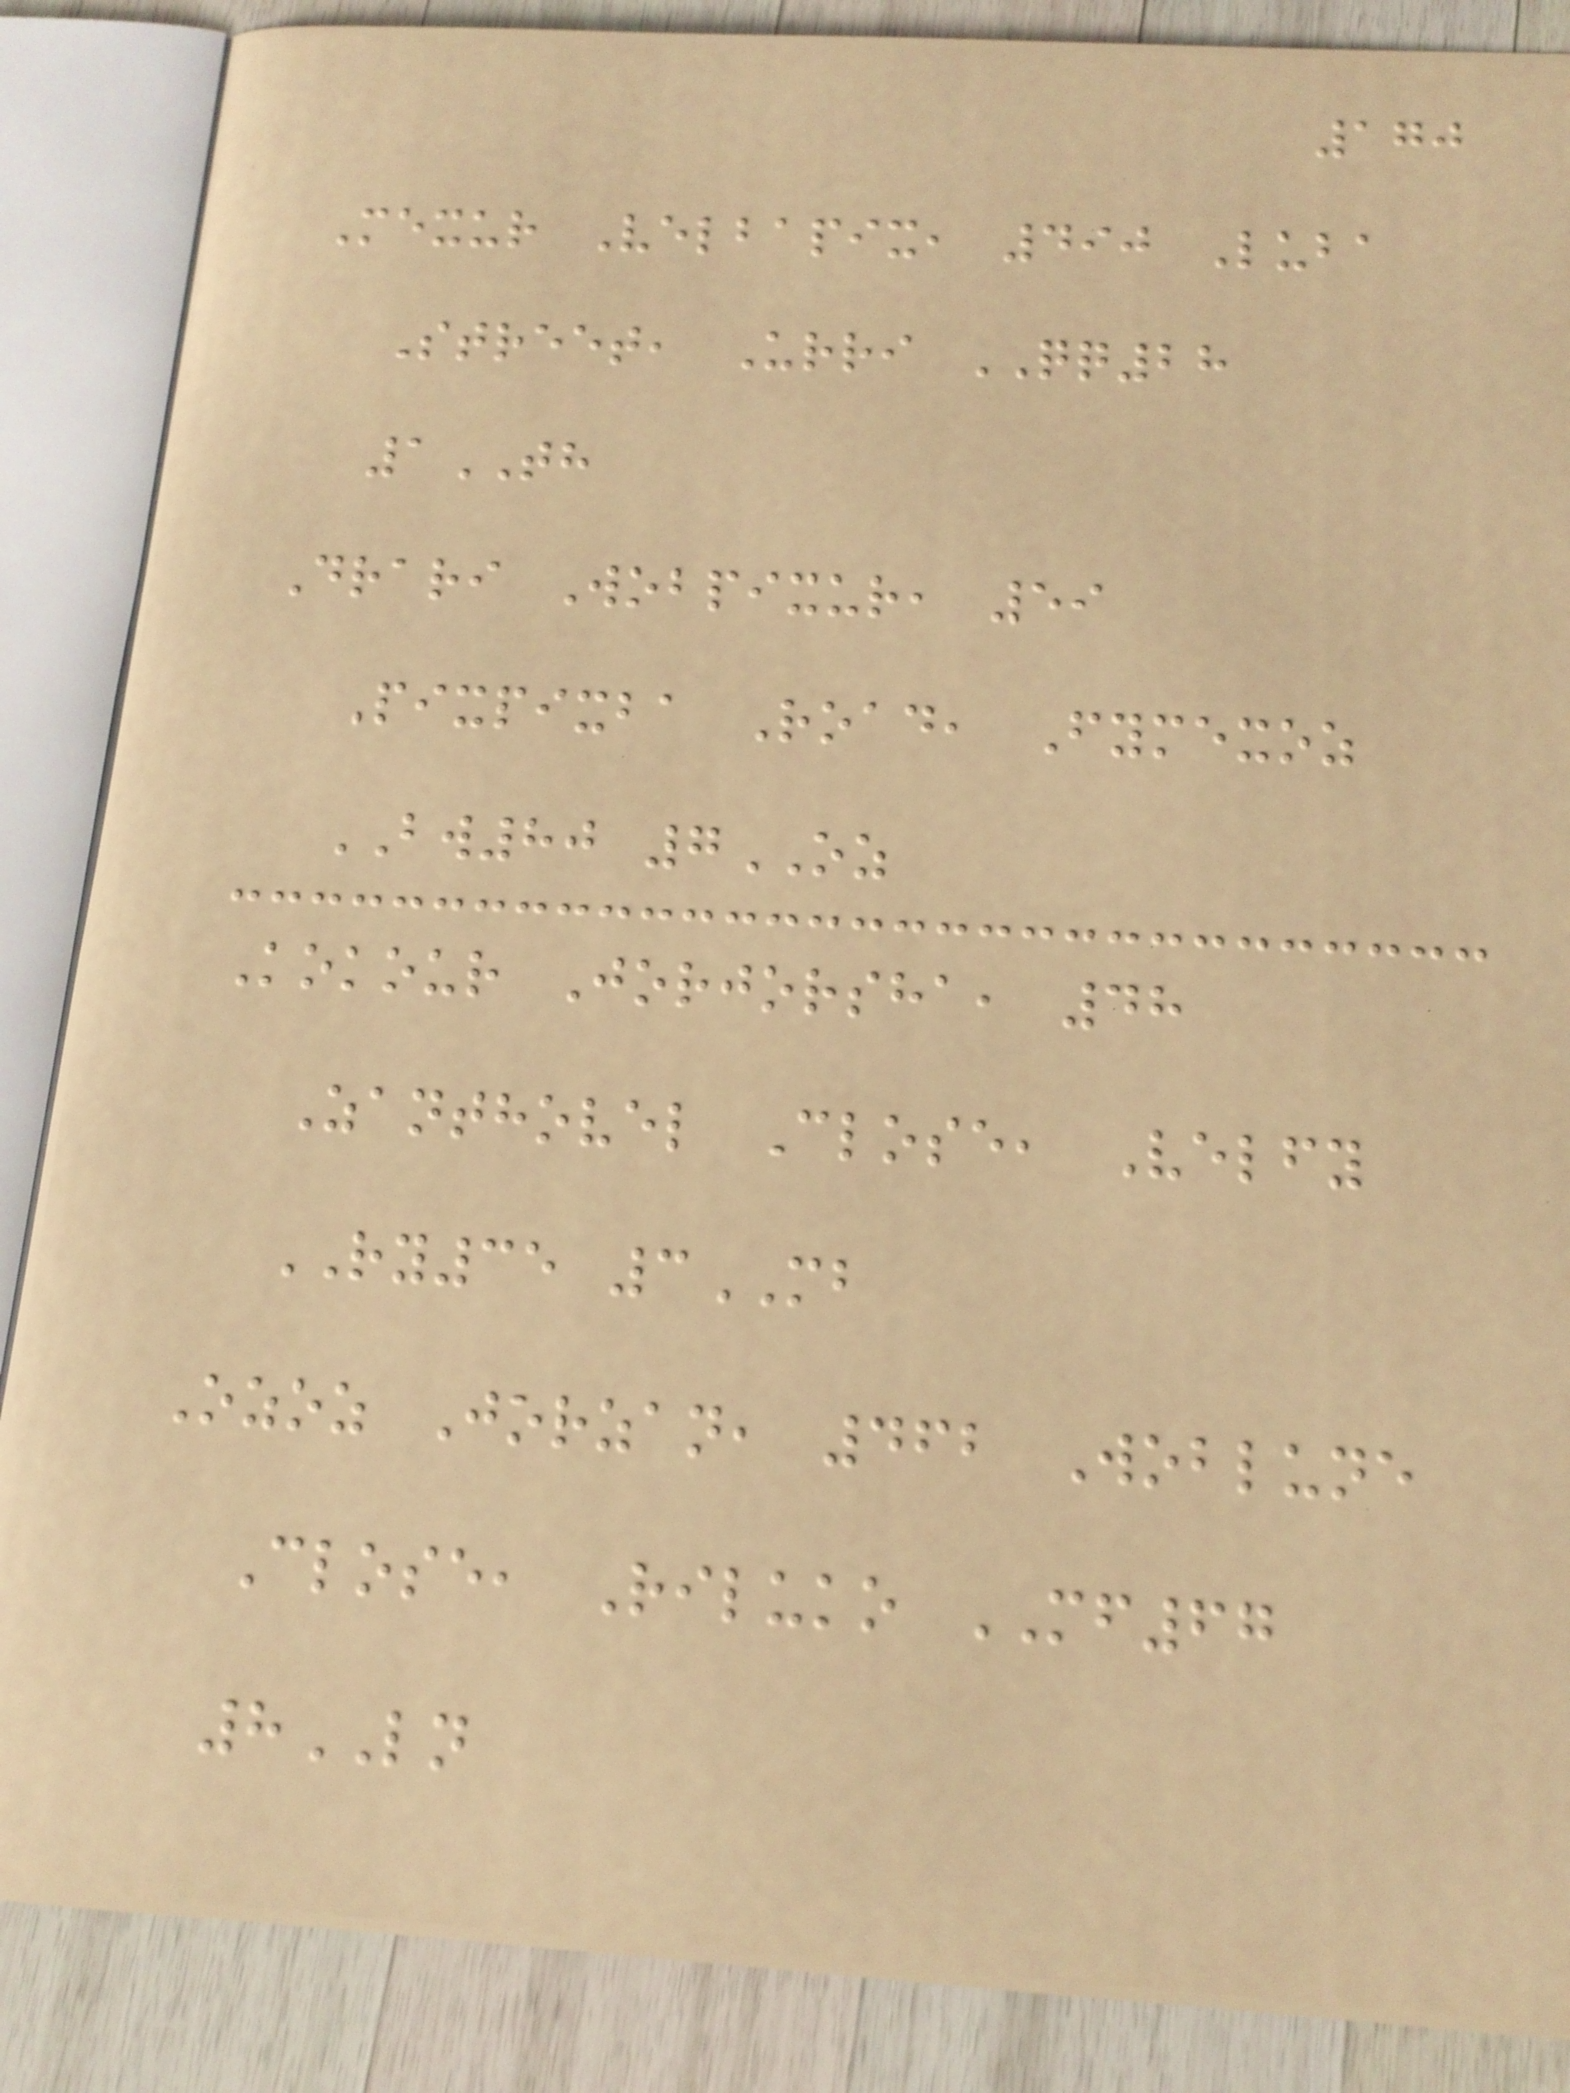170
Mexur Velbapix, 490 Luba
Street, Urri QQ28
1TH
Drari Wobpixur, 59
Pixpixba Road, Fymexoz
BW80 7OZ
Kokour Jorjorsha, 48
Zanthovel Close, Velfy
RY35 3MB
Ozoz Jorzan, 462 Woblune
Close, Riluko MF67
8LN
